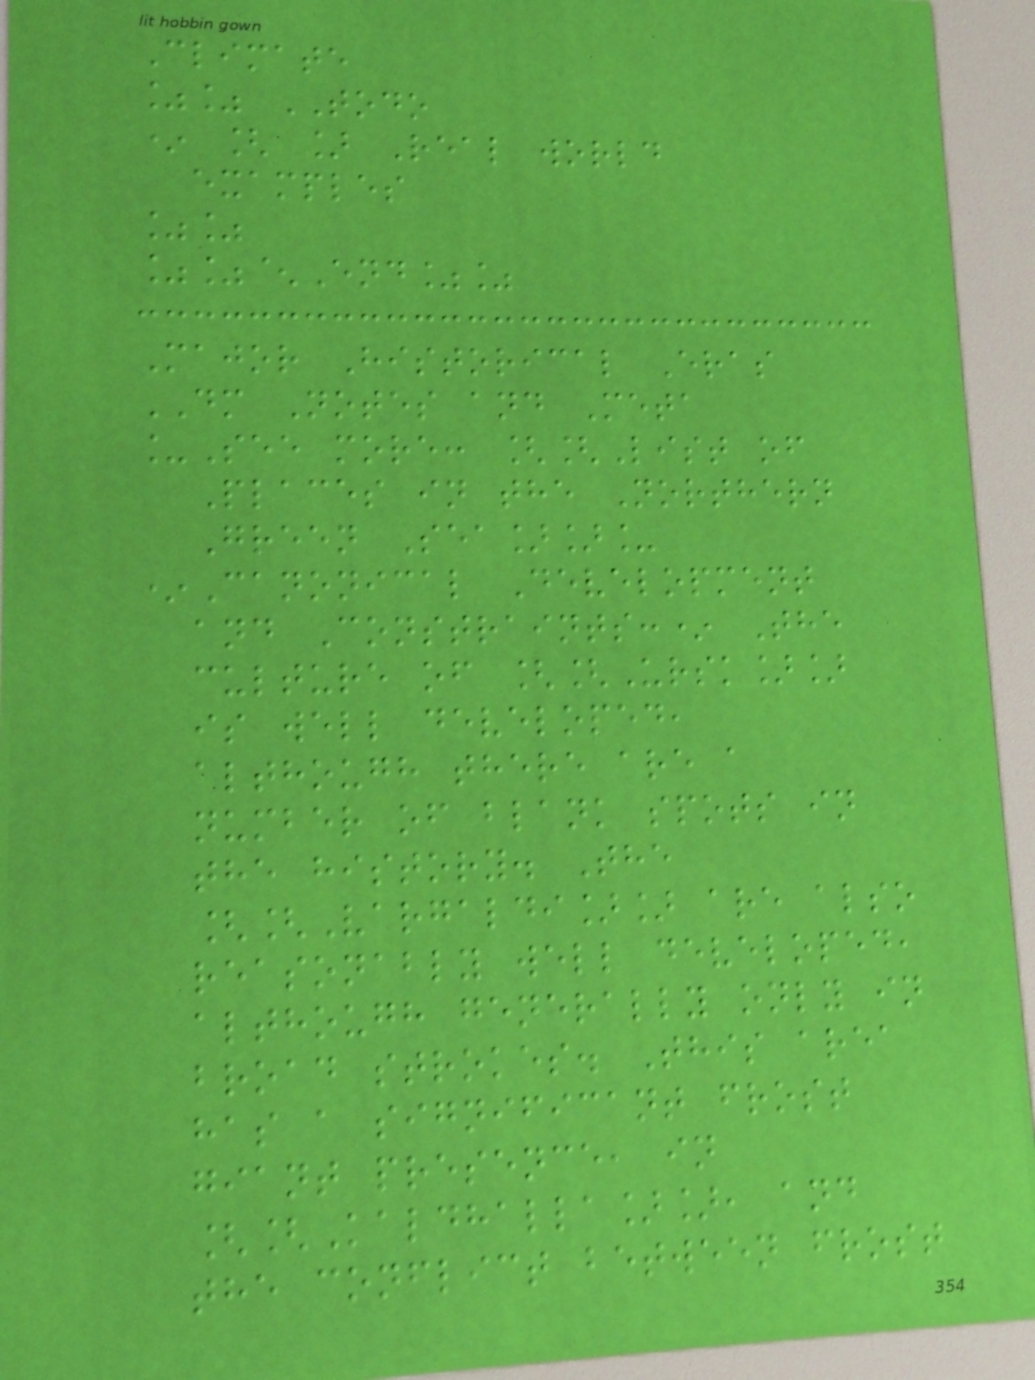Climate
%% TODO
* [ ] Real world
examples
%%
%%^End%%
Major Historical Eras
DM Notes and Meta
_See more: [[List of
Places in the Northern
Green Sea]]_
*Canonical Development
and Constraints:* The
culture of [[Ursk]]
is well developed,
although there are a
number of blank spots in
the history. The
[[Vargaldi]] are also
reasonably well developed,
although generally only in
broad strokes. This area
has a significant frost
giant presence, in
[[Kaldhalla]], and
the conflict between frost
